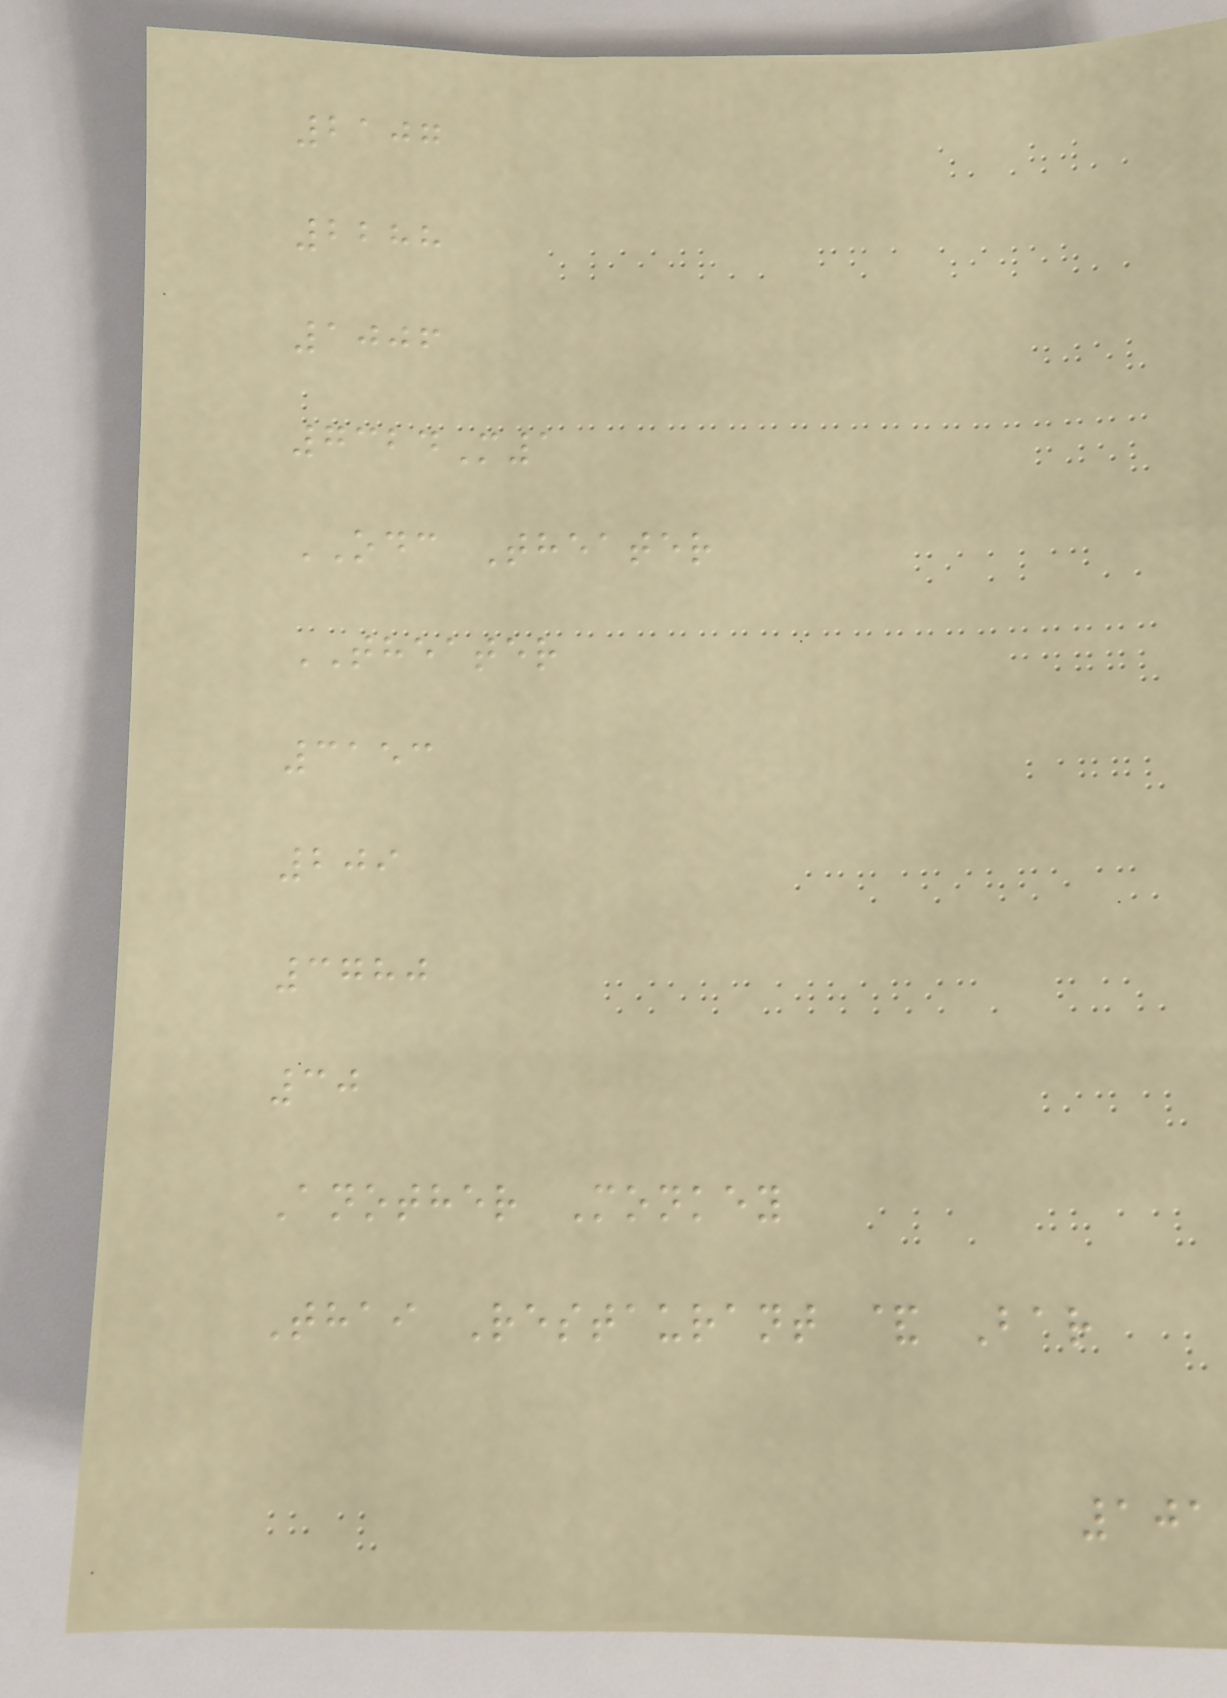2107
2288
1006
7324M1
ODC Theater
THEATER
3153
209
3780
30
Another Monkey
Thai Restaurant & Bar
101
